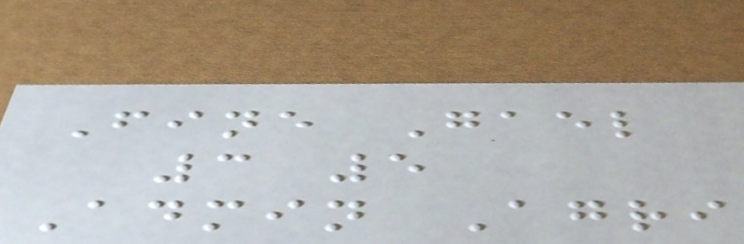Fine Gael
3 5
Admin Agri
